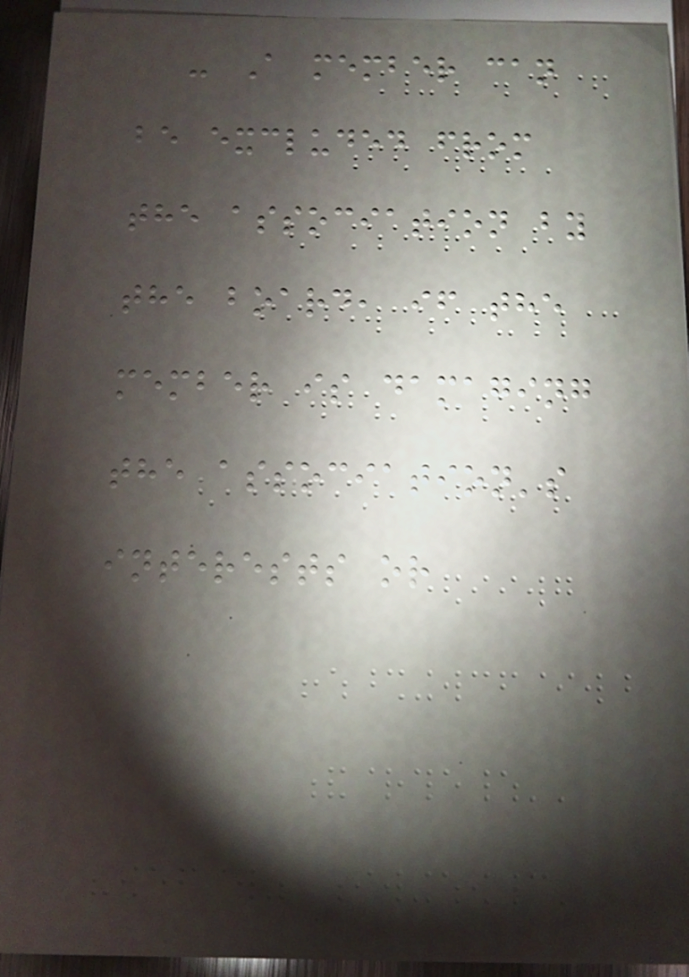- A member can
be excluded from
the association by
the board, if the
member is damaging
the association's
interests or
